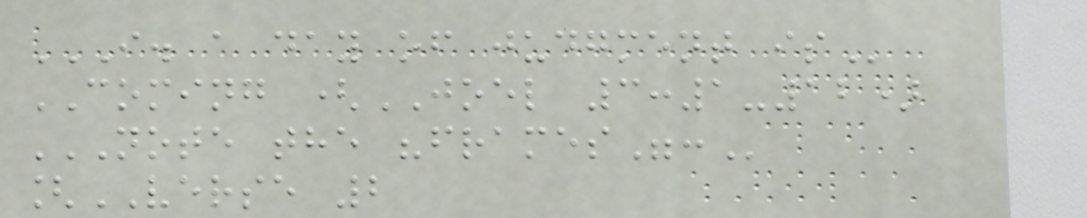I. A DAY OF JUDGMENT IS
COMING (JOEL 3:1-12)
NOTE THE "FRAMES":
[VERSE 2
